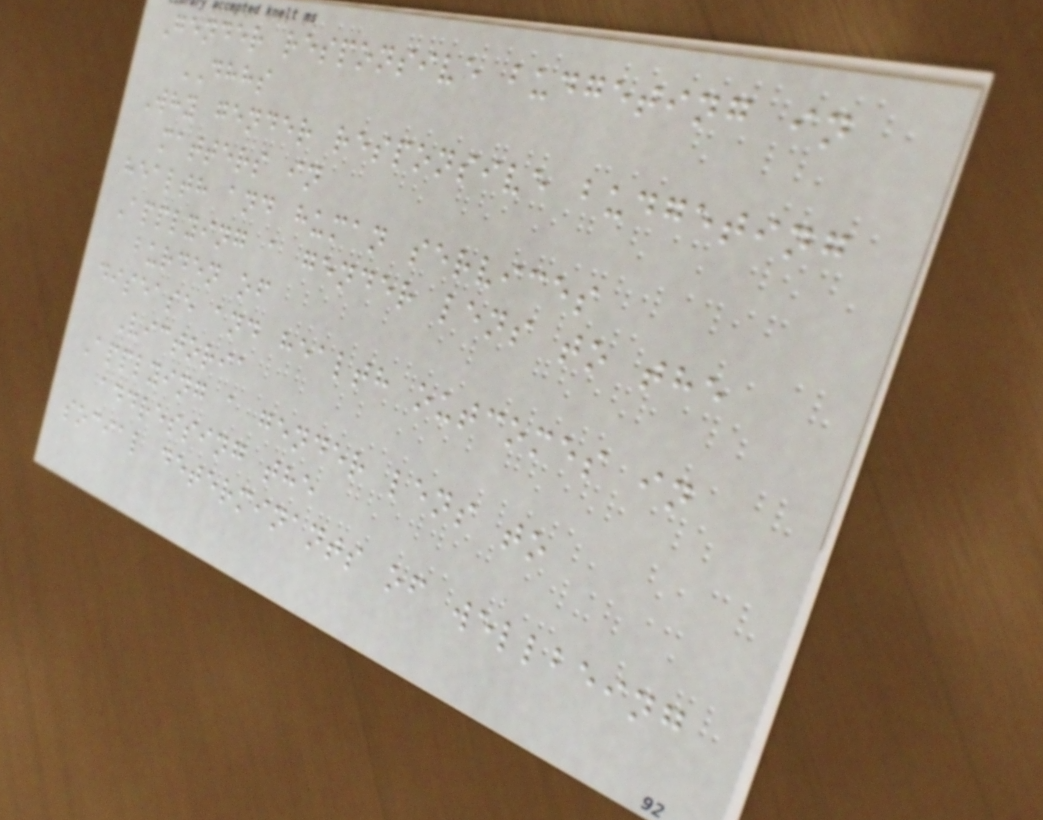Gender responsive budgeting in
DHHS
Why gender responsive budgeting
matters in
health and human services
Applying a gender lens to the
burden of
disease and health outcomes in
Victoria
Applying a gender lens to
addressing the
social determinants of wellbeing
